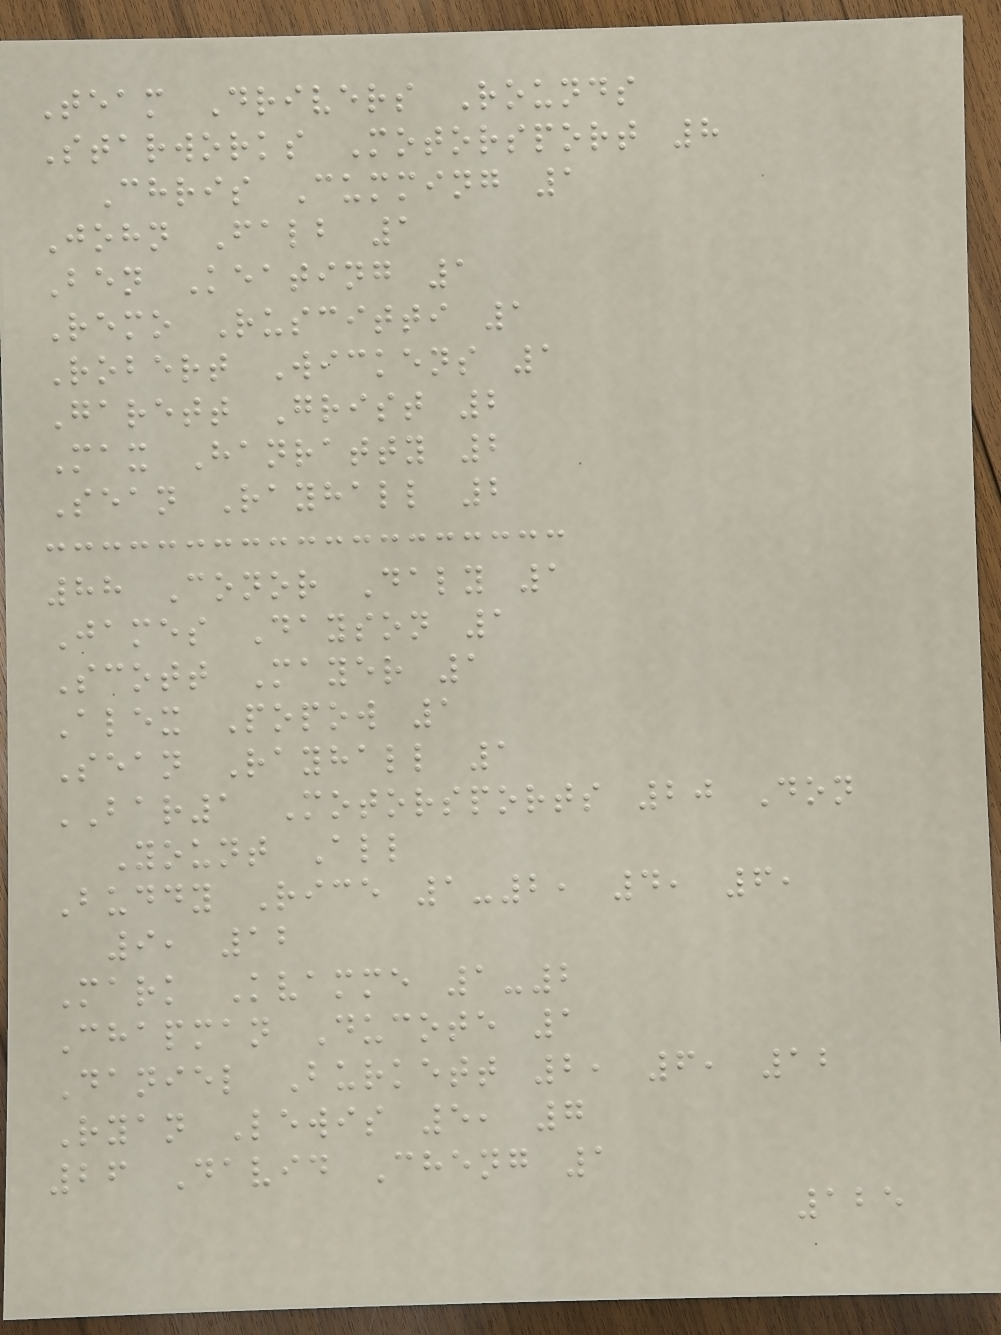Team Drivers Rounds
Starworks Motorsport 8
Chris Cumming 1
John Falb 1
Ben Keating 1
Remo Ruscitti 1
Robert Wickens 1
Garett Grist 2
Max Hanratty 2
Sean Rayhall 2
88 Conor Daly 1
James Dayson 1
Scott Mayer 1
Alex Popow 1
Sean Rayhall 1
BAR1 Motorsports 20 Don
Yount All
Buddy Rice 1-2, 4, 6,
9, 12
Mark Kvamme 1-2
Chapman Ducote 1
Daniel Burkett 2, 6, 12
Ryan Lewis 5, 7
26 David Cheng 1
125
